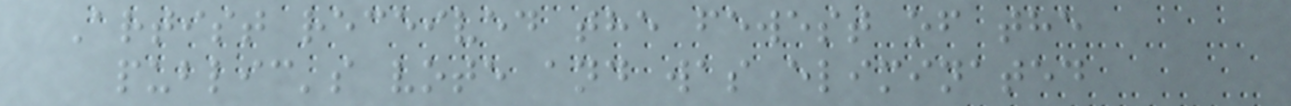Artist received the fewest of the
public's vote and was eliminated
